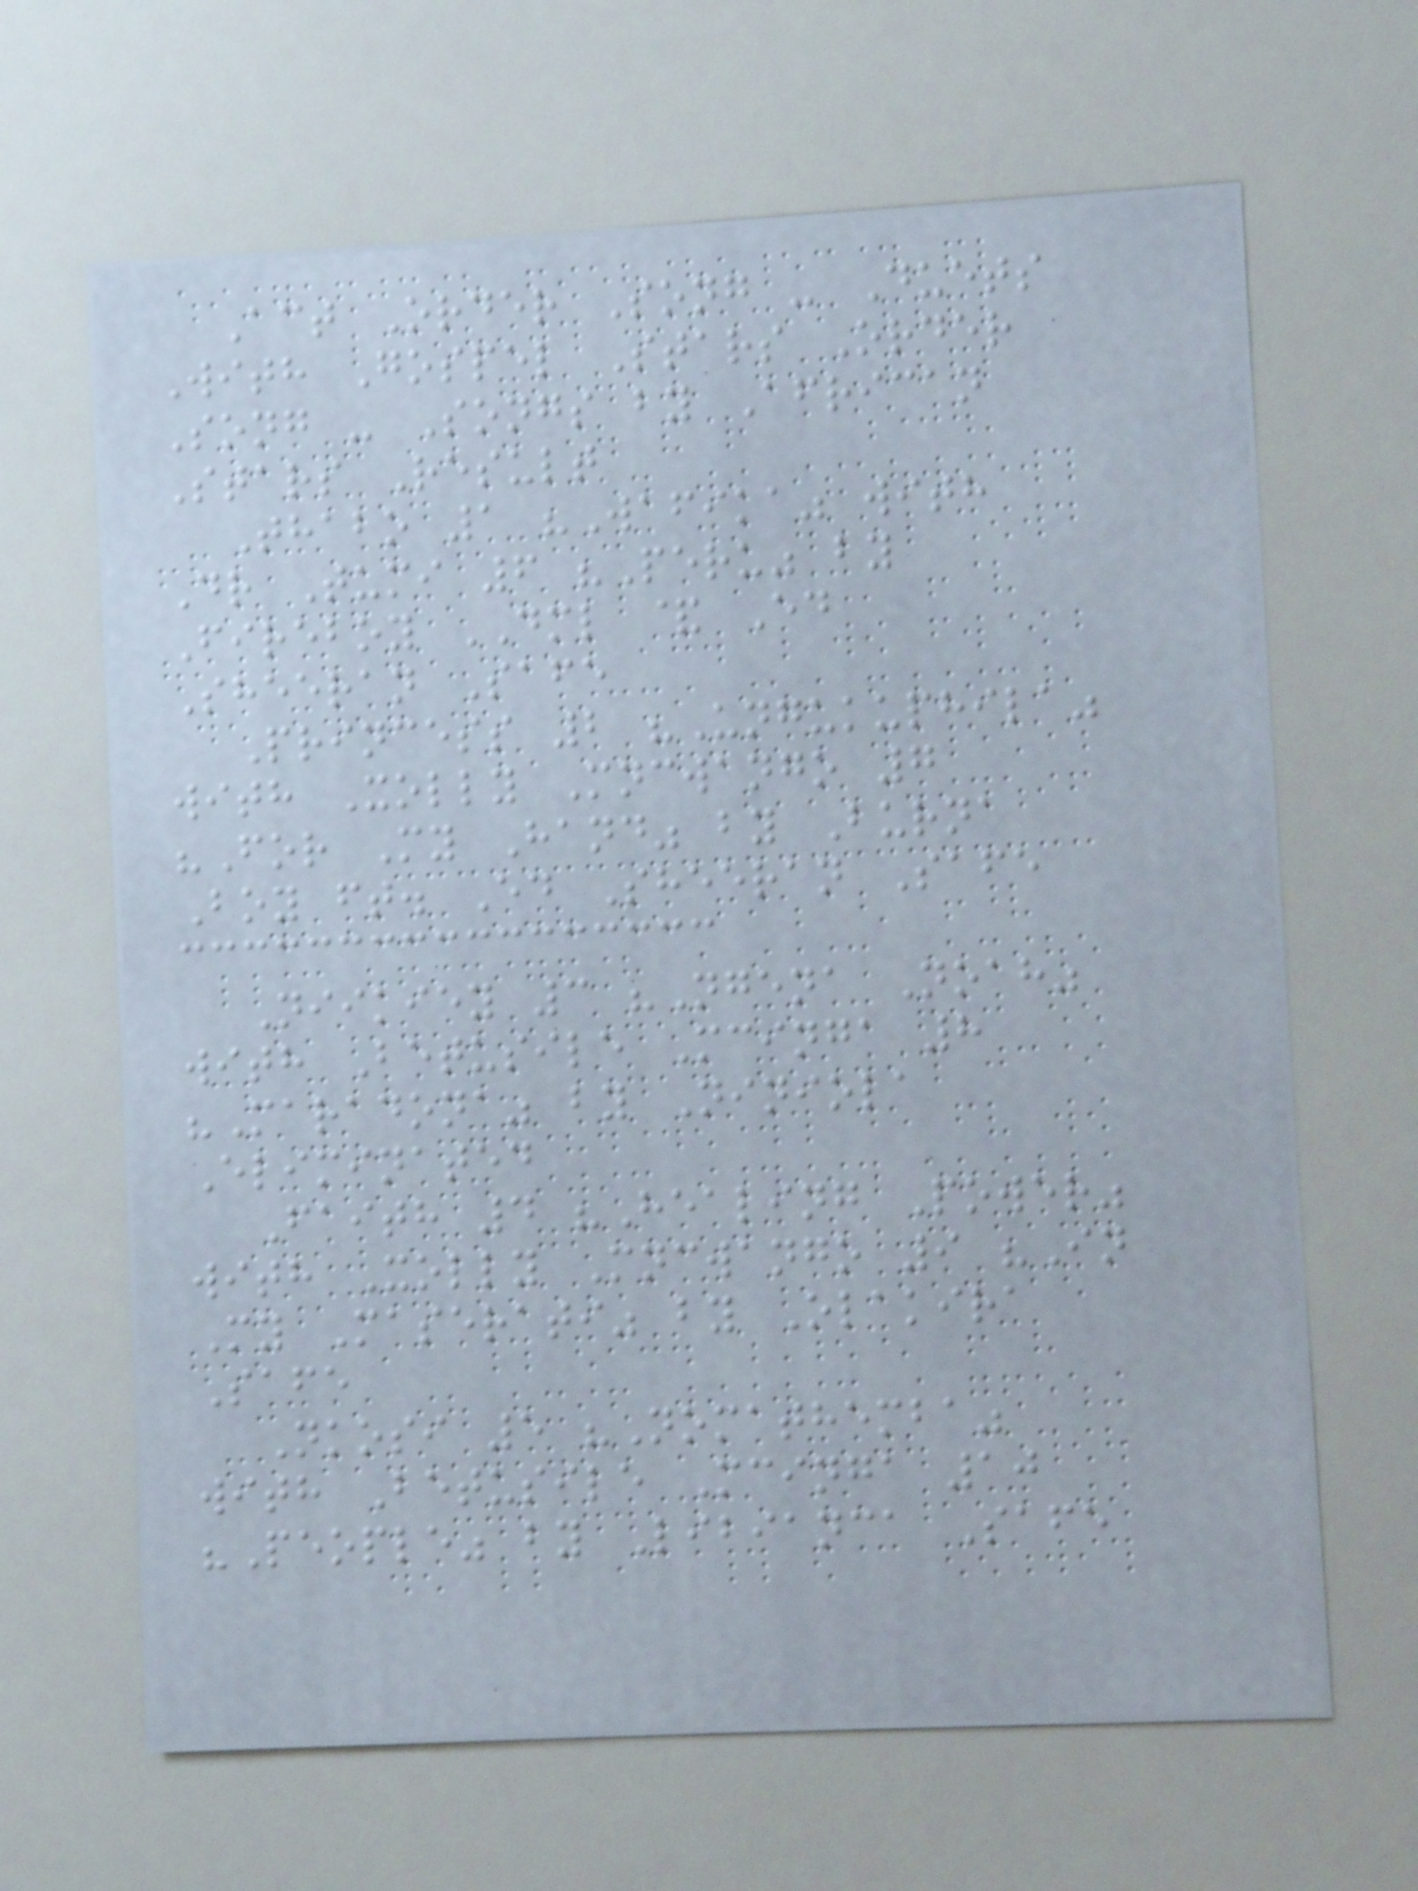Act Order Song - Duets
With Gospel Stars Order
Song - Songs by African
Stars Result
Thabo 1 "Wafika" with
Dr Tumi 6 "Peru" by
Fireboy DML & Ed
Sheeran Safe
Princess 2 "Ungukuphila"
with Xolly Mncwango 7
"For My Hand" by Burna
Boy ft. Ed Sheeran Safe
Niikiey 3 "Ngena Noah"
with Betusile Mcinga 8
"Maradona" by Niniola
Eliminated
Faith 4 "Healing Power"
with Xolly Mncwango 9 "In
My Maserati" by Olakira
Safe
Nkosi 5 "Nomathemba"
with Betusile Mcinga 10
"People" by Libianca Safe
